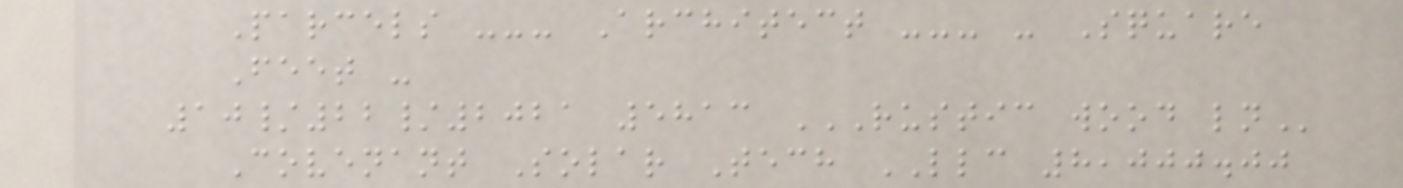Parcels --- Architect --- - Square
Feet -
10/22/2021 5813 RUSTIC WOOD LN
Covenant Solar Tech LLC 8,000.00
